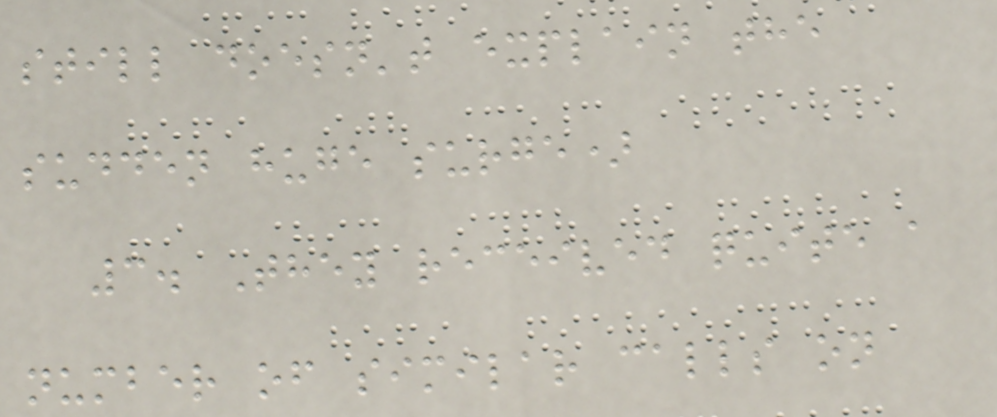still doesn't explain the
sudden huge surge)
3. They received quite a
number of similar calls on
